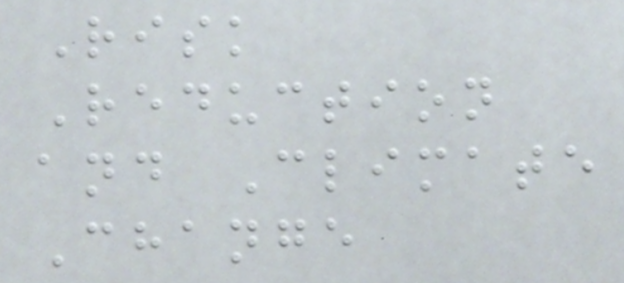Risk
Reduction
and Climate
Change
